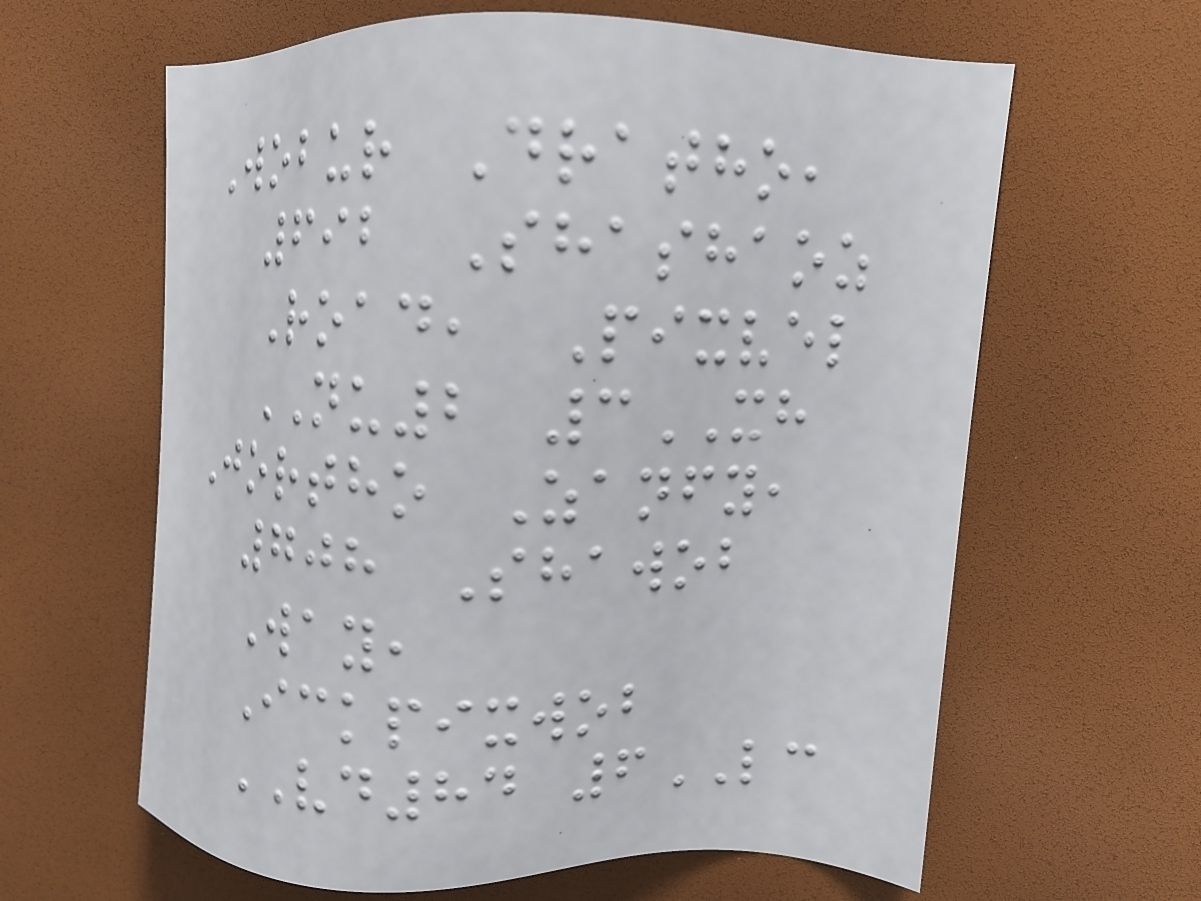Wobur Dratho,
692 Shashaoz
Road, Pixvel
NU2 3XH
Jortho Zanfy,
708 Shawob
Way,
Ickpixwob
VD84 6LC
